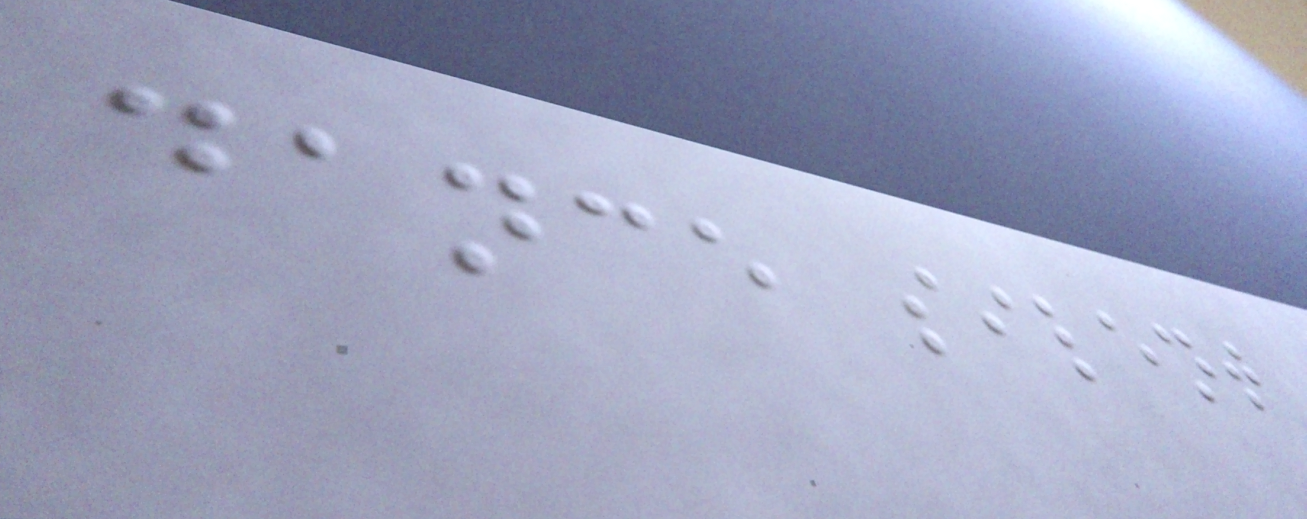dance silent
